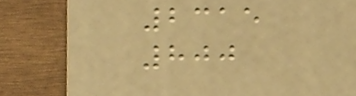2315
800
